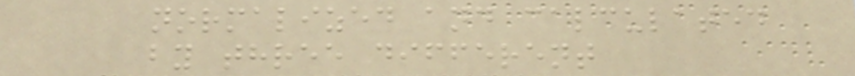normalized and calculated
by three different
